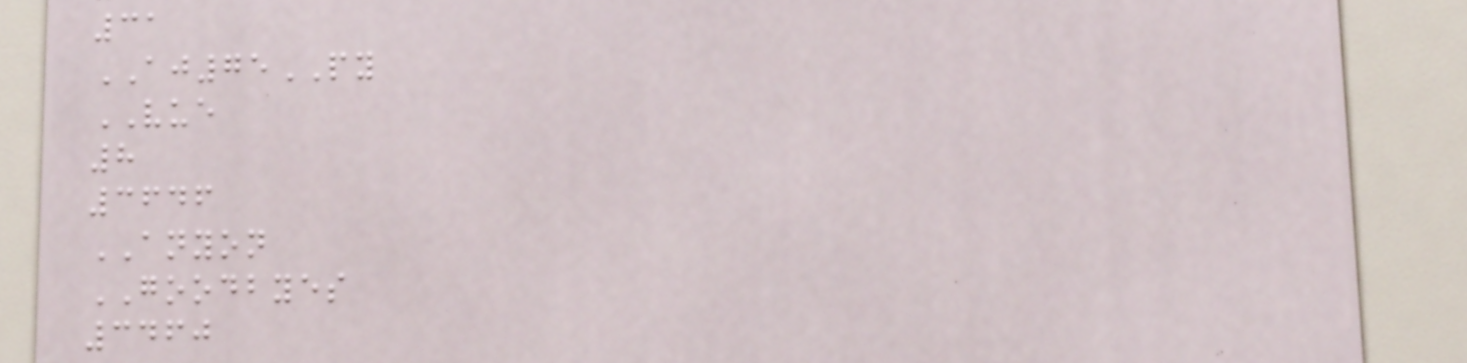31
AJ75PY
VUE
8
3646
ANYON
GOODBYES
3460
